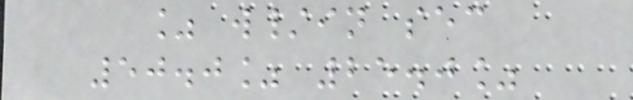% w/in sec
50.0% 25.0%
